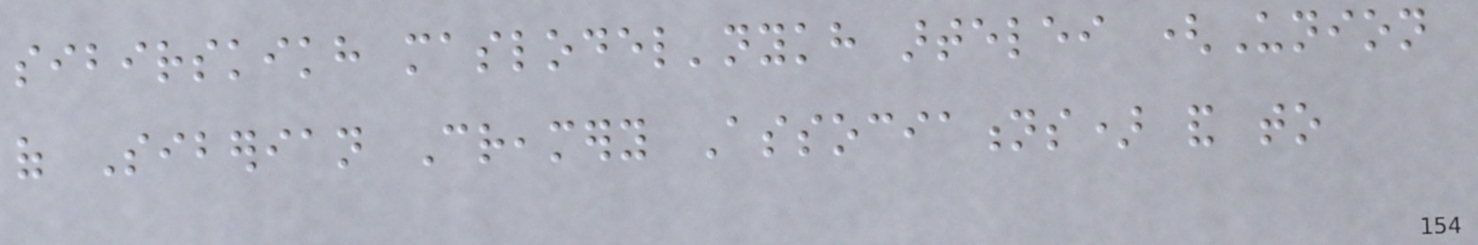sibirskikh maslodel'nykh artelei (Union
of Siberian Creamery Associations) and to
